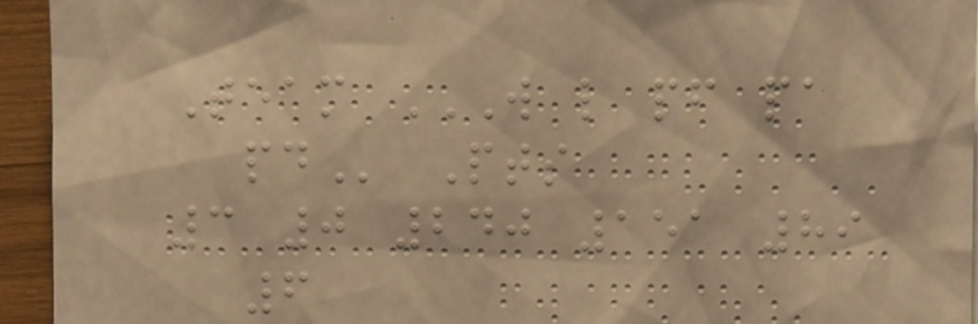Team W L PF PA
PD Pts
3 0 240 151 89
6
